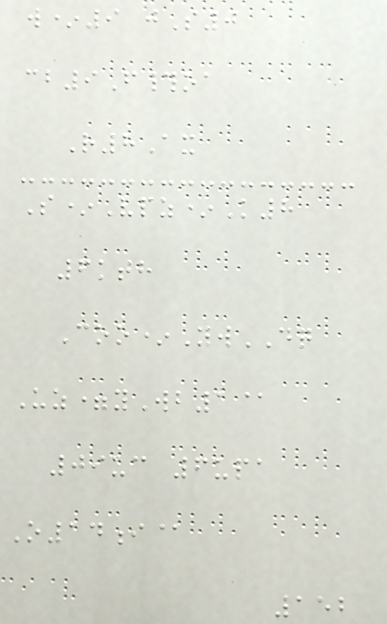w*9 jS0
cb9F#oa
R8Ax
S*Vpz*K8
6kth
Coo*YwDQ
Uz=yWb1@
09uc 6upa
O14i@
152
